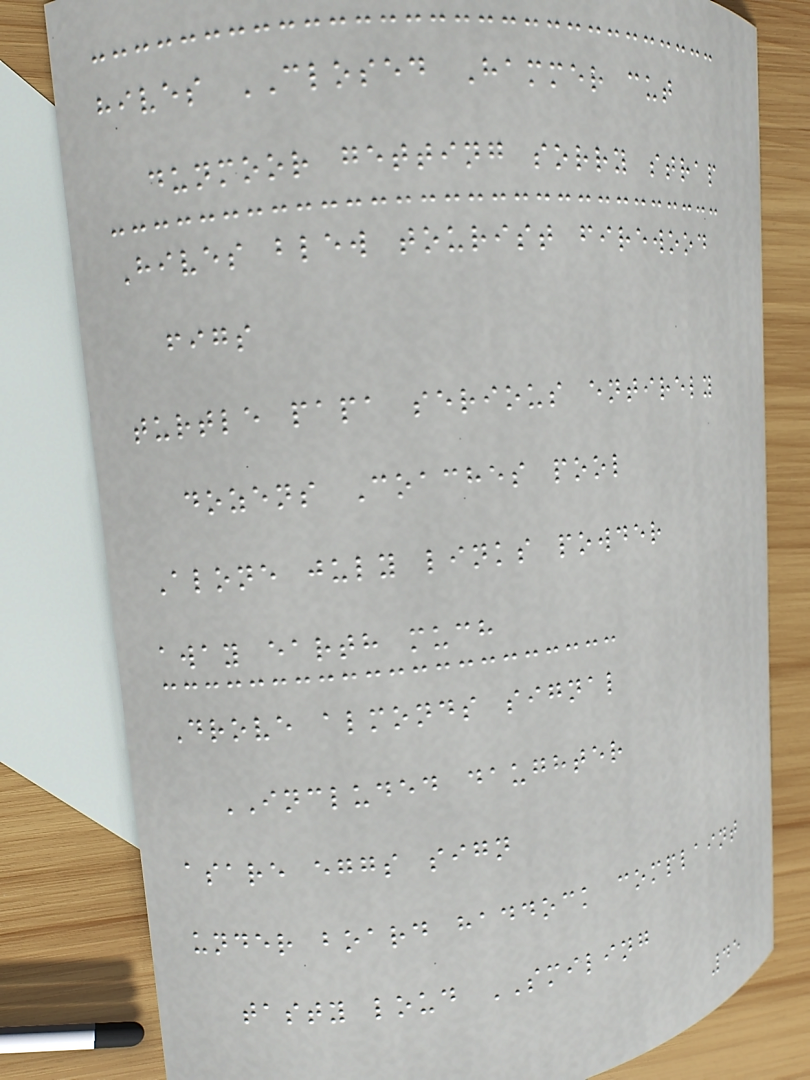hives CLOSED Hammer cut
dunmoor getting sorry strap
Hives blew tourist firewood
figs
turtle papa serious entirely
dozens Coaches pool
Alone july links powder
away earth much
Drove almonds signal
INCLUDED daughter
asare eggs sign
under board haddock complaint
tasty loud SMILING
45
